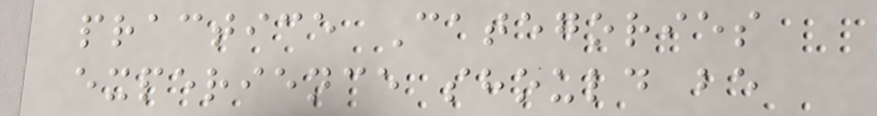practice Categories
experience should be
